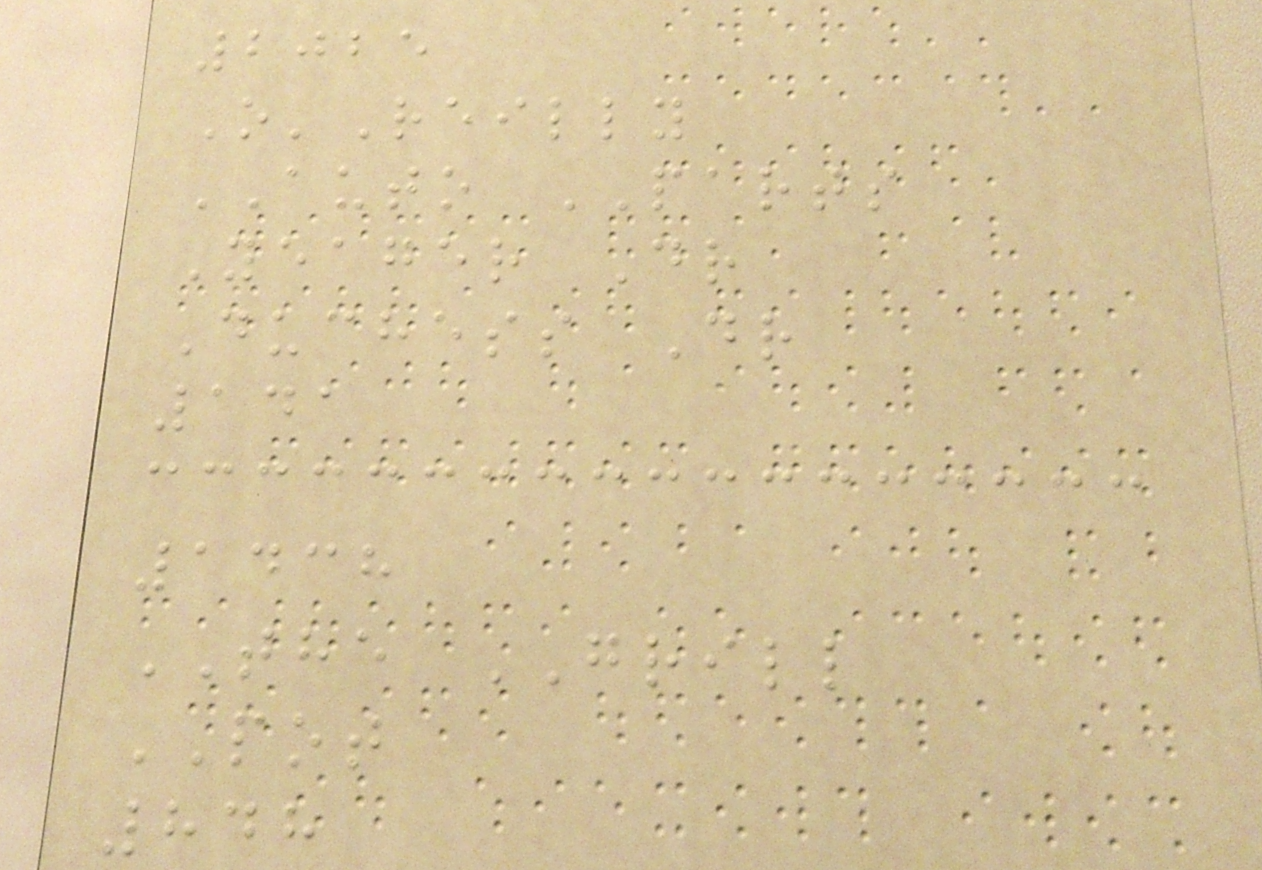2025
O'Reilly
AUTO PARTS
Yeager Dr
Duchess Dr
141
1438
THE GRILL
POT
848
